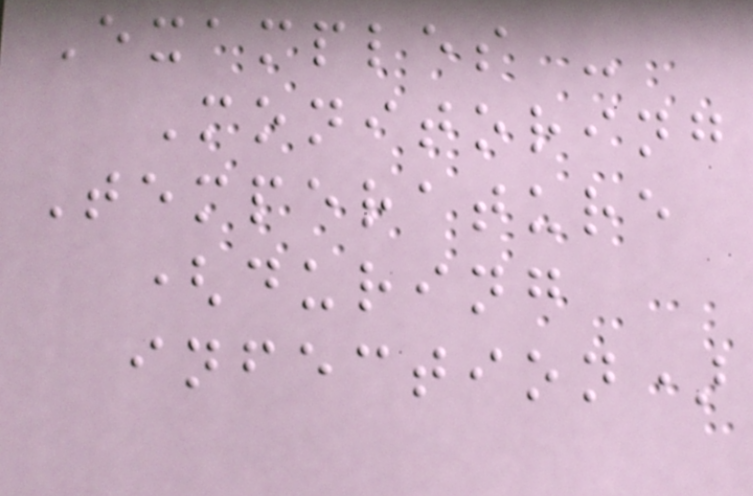Examples -
Monitoring
Temperature
(during
infection)
